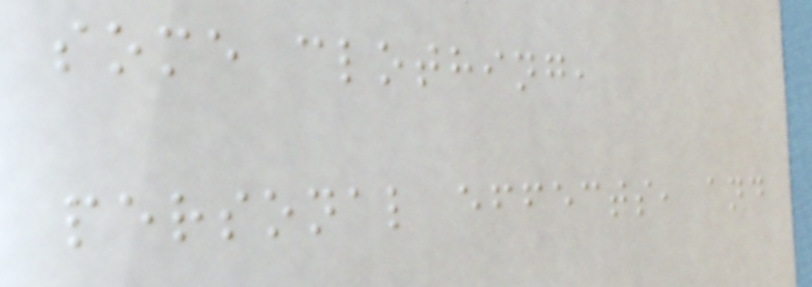some clothing,
personal effects, and
